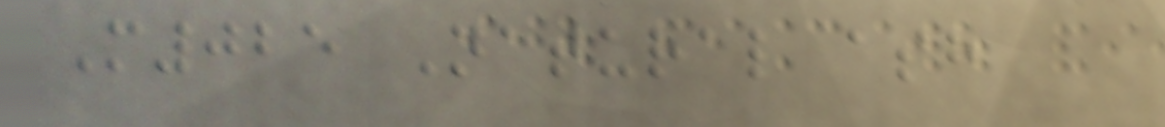M025 Natural ash
